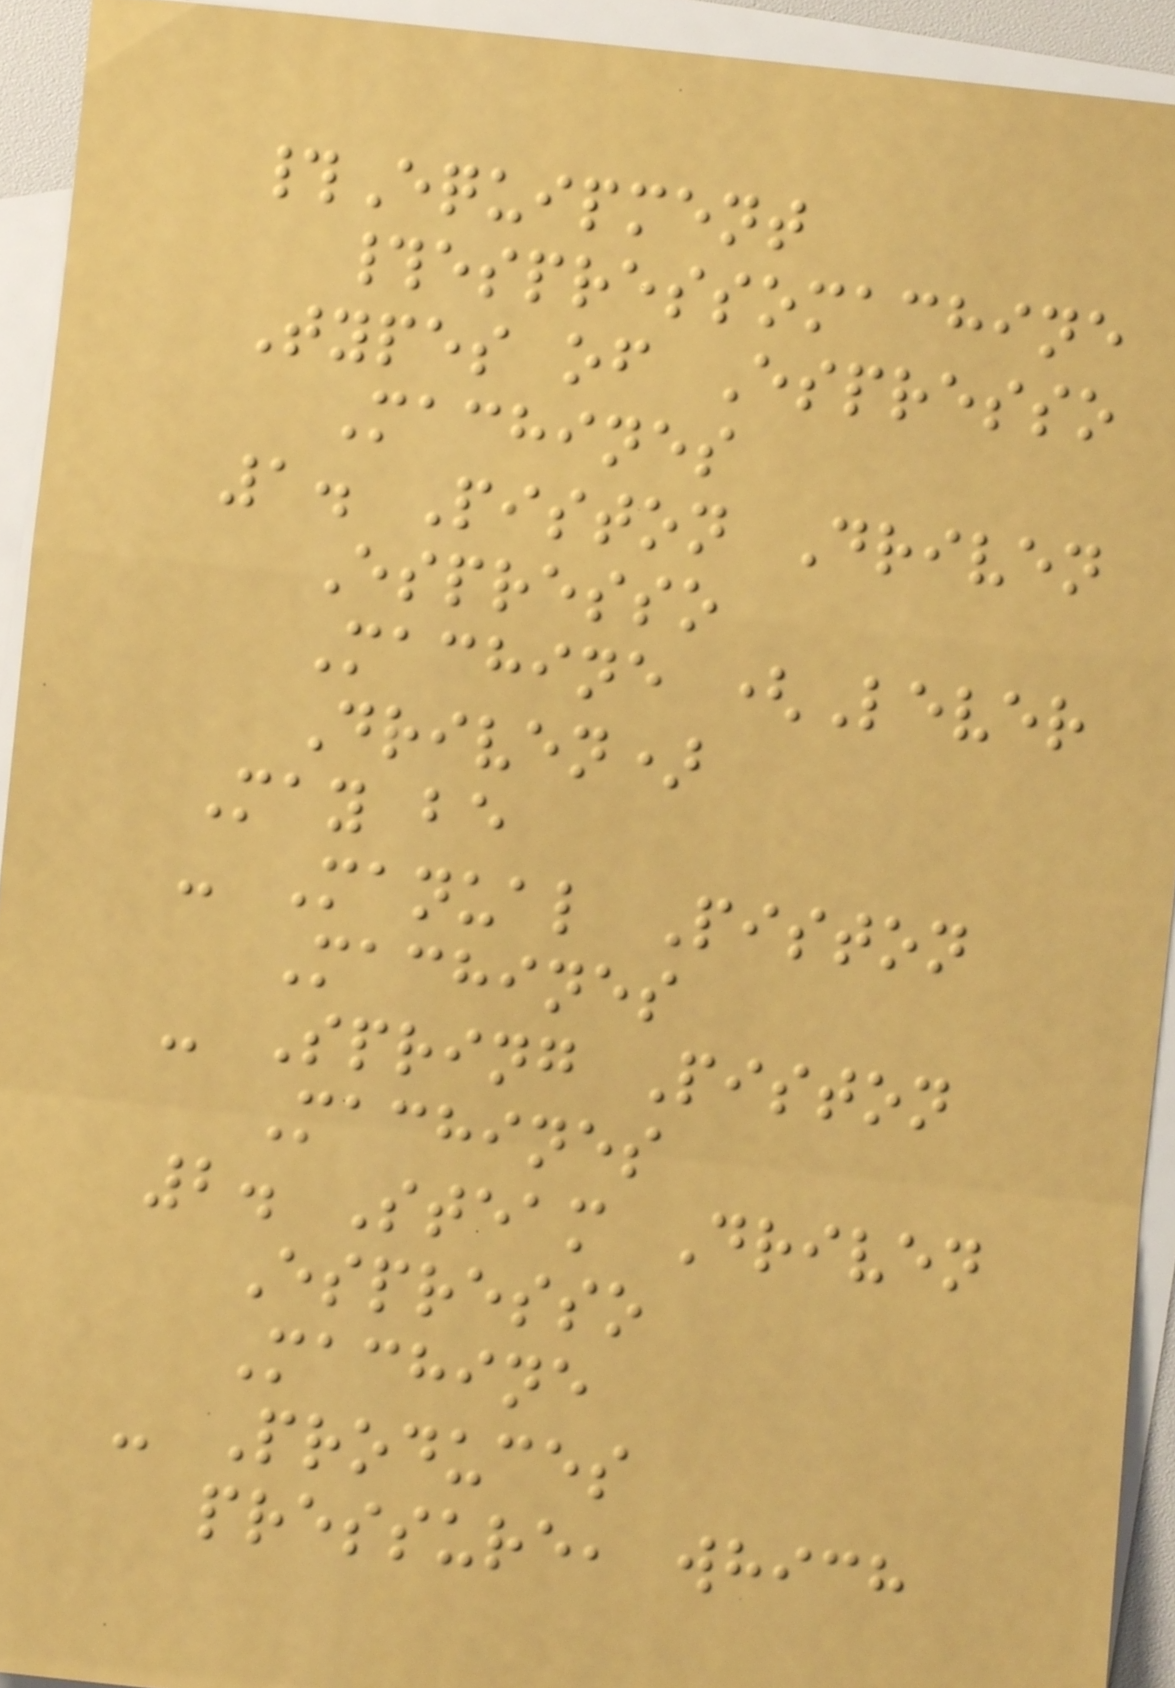#Equipment
#espressomachine
Types of Espresso
Machines
1. Piston Driven
Espresso
Machine (Lever
Driven)
May be
- Manual Piston
Machines
- Spring Piston
Machines
2. Steam Driven
Espresso
Machine
- Produces
pressure, which
